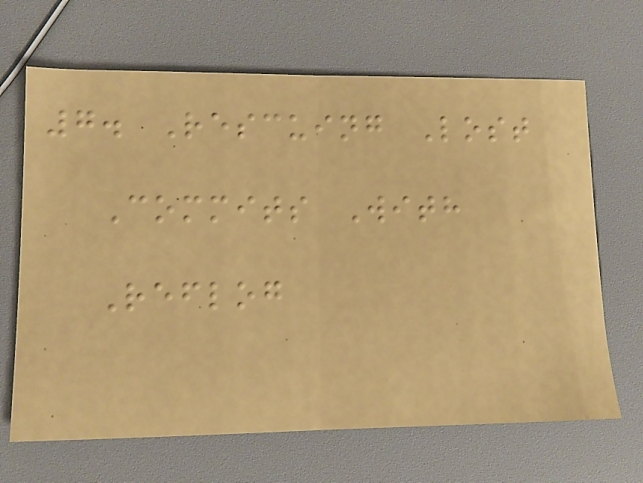7. Rescuing Lost
Commits With
Reflog
